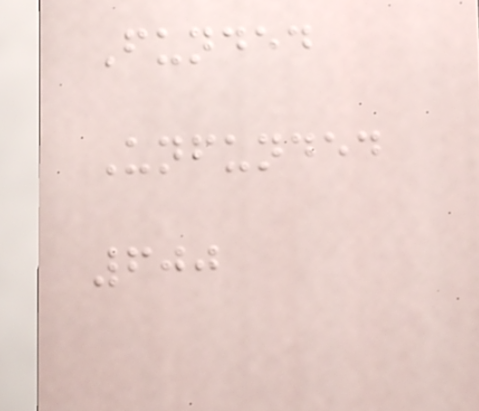Funded
Unfunded
600
